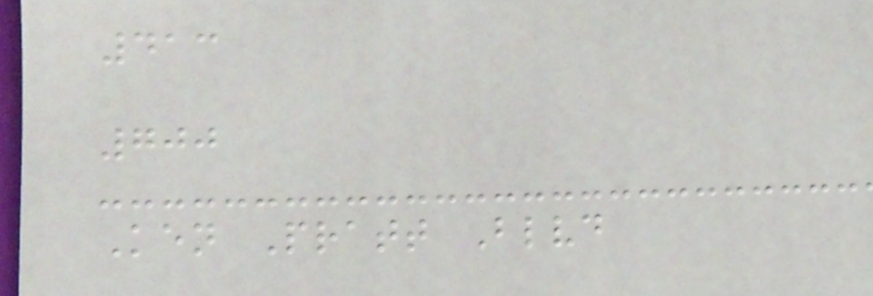413
700
Ken Pratt Blvd
